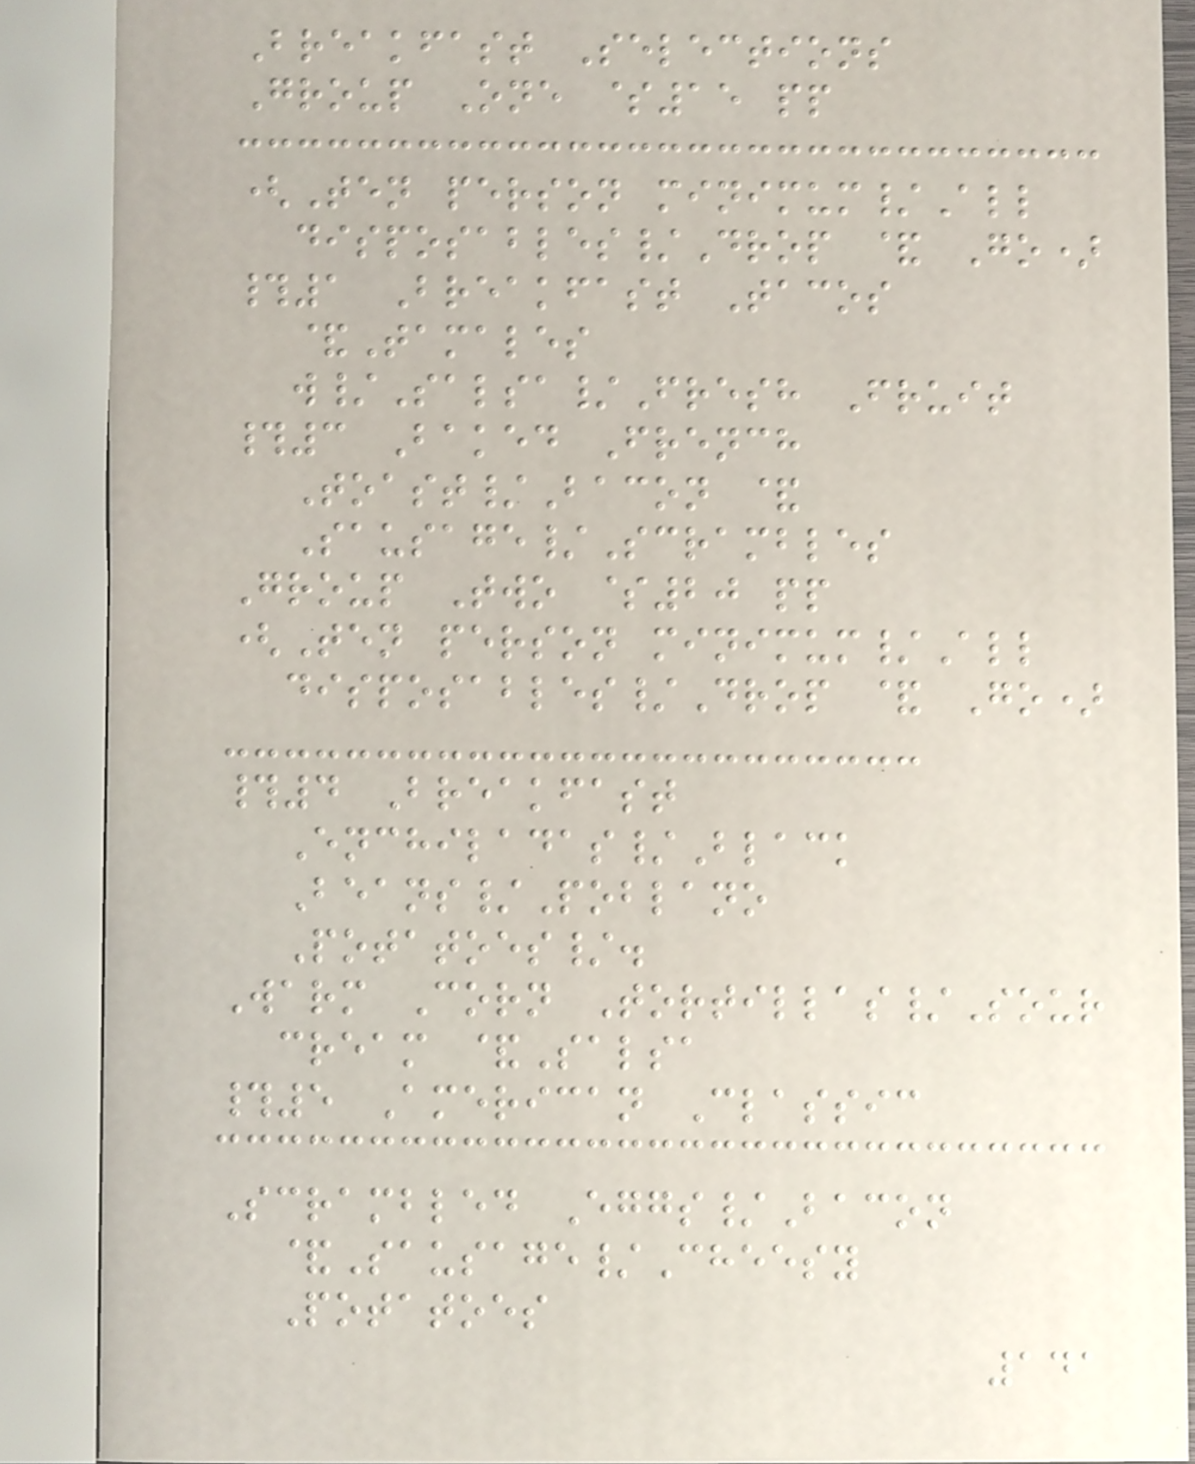Breakfast Selections
Group One $15 pp
(Ten person minimum/All
disposables/Drop & Go)
#1 Breakfast Tacos
&Tamales
w/Salsa/Fresh Fruit
#3 Baked French
Toast/Bacon &
Sausage/Scrambles
Group Two $20 pp
(Ten person minimum/All
disposables/Drop & Go)
#4 Breakfast
Enchiladas/Black
Beans/Poblano
Potatoes/.
Warm Corn Tortillas/Sour
cream &Salsa
#5 American Classic
Scrambled Eggs/Bacon
&Sausage/Cheesy
Potatoes
141
